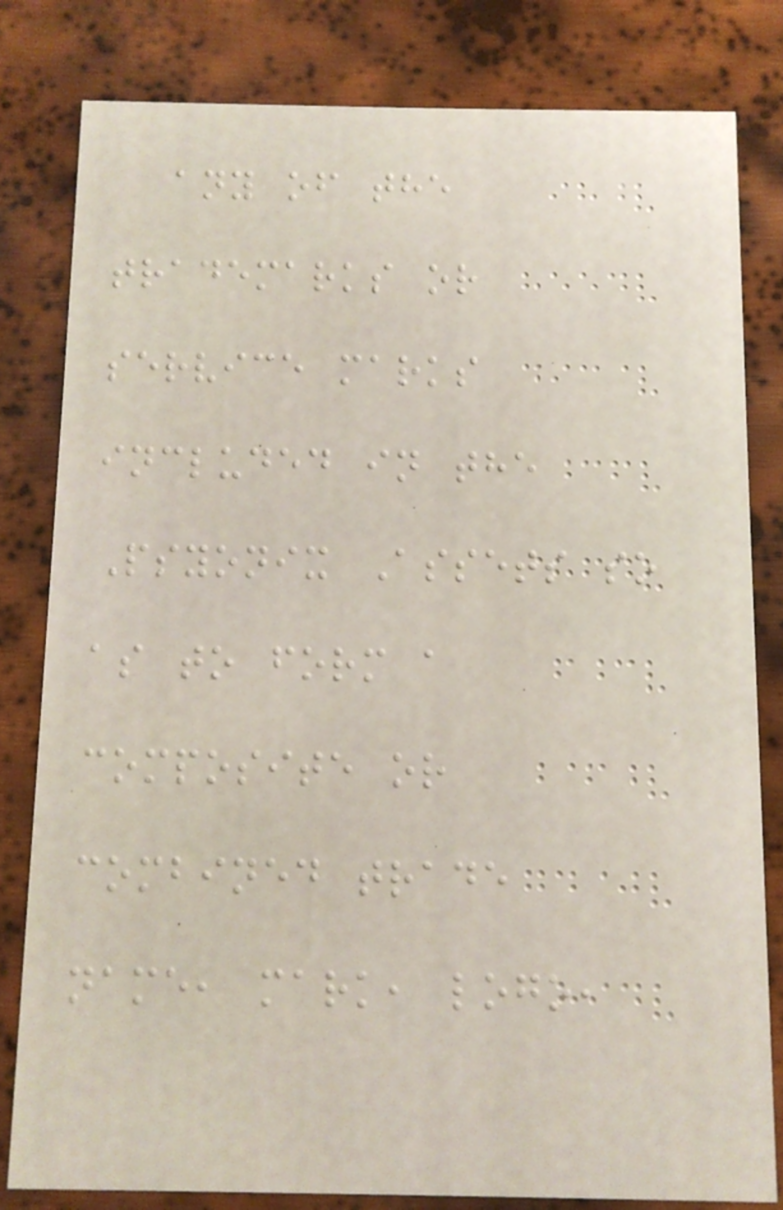any of the
trademarks or
service marks
included in the
Psyonix Assets so
as to form a
composite or
combined trade
name, mark, logo,
